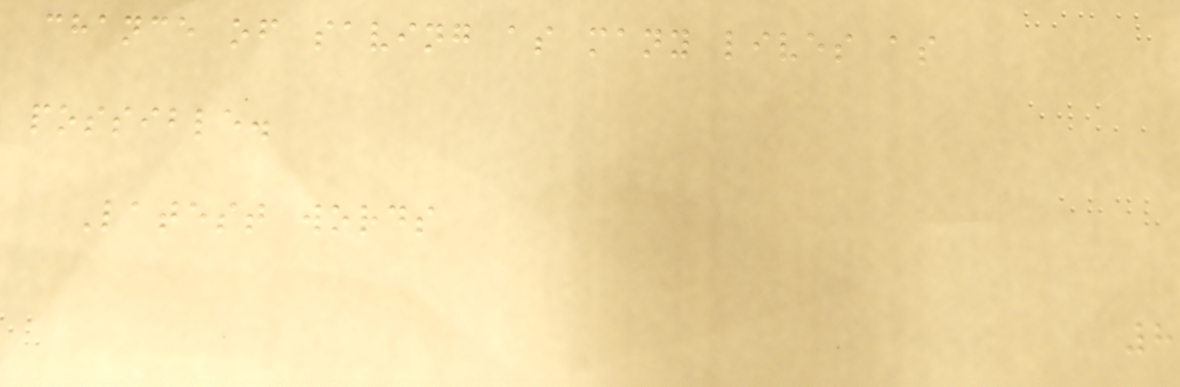chance of saving as many lives as
possible.
Latest words
8
